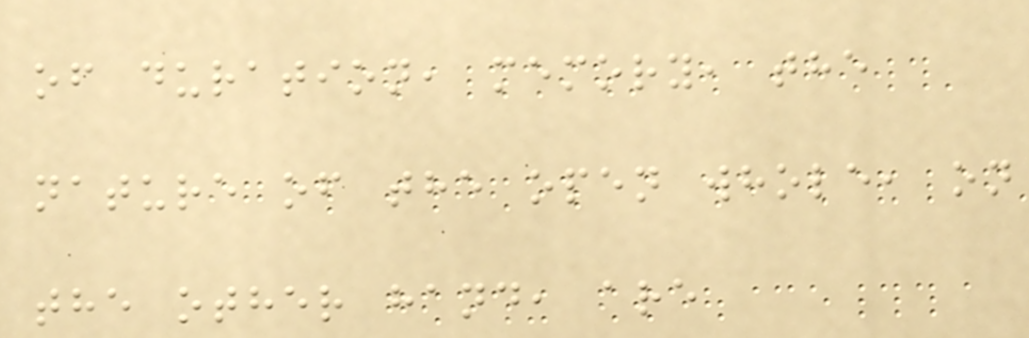of duration, memory, the
nature of the open whole, on
the other hand, are
